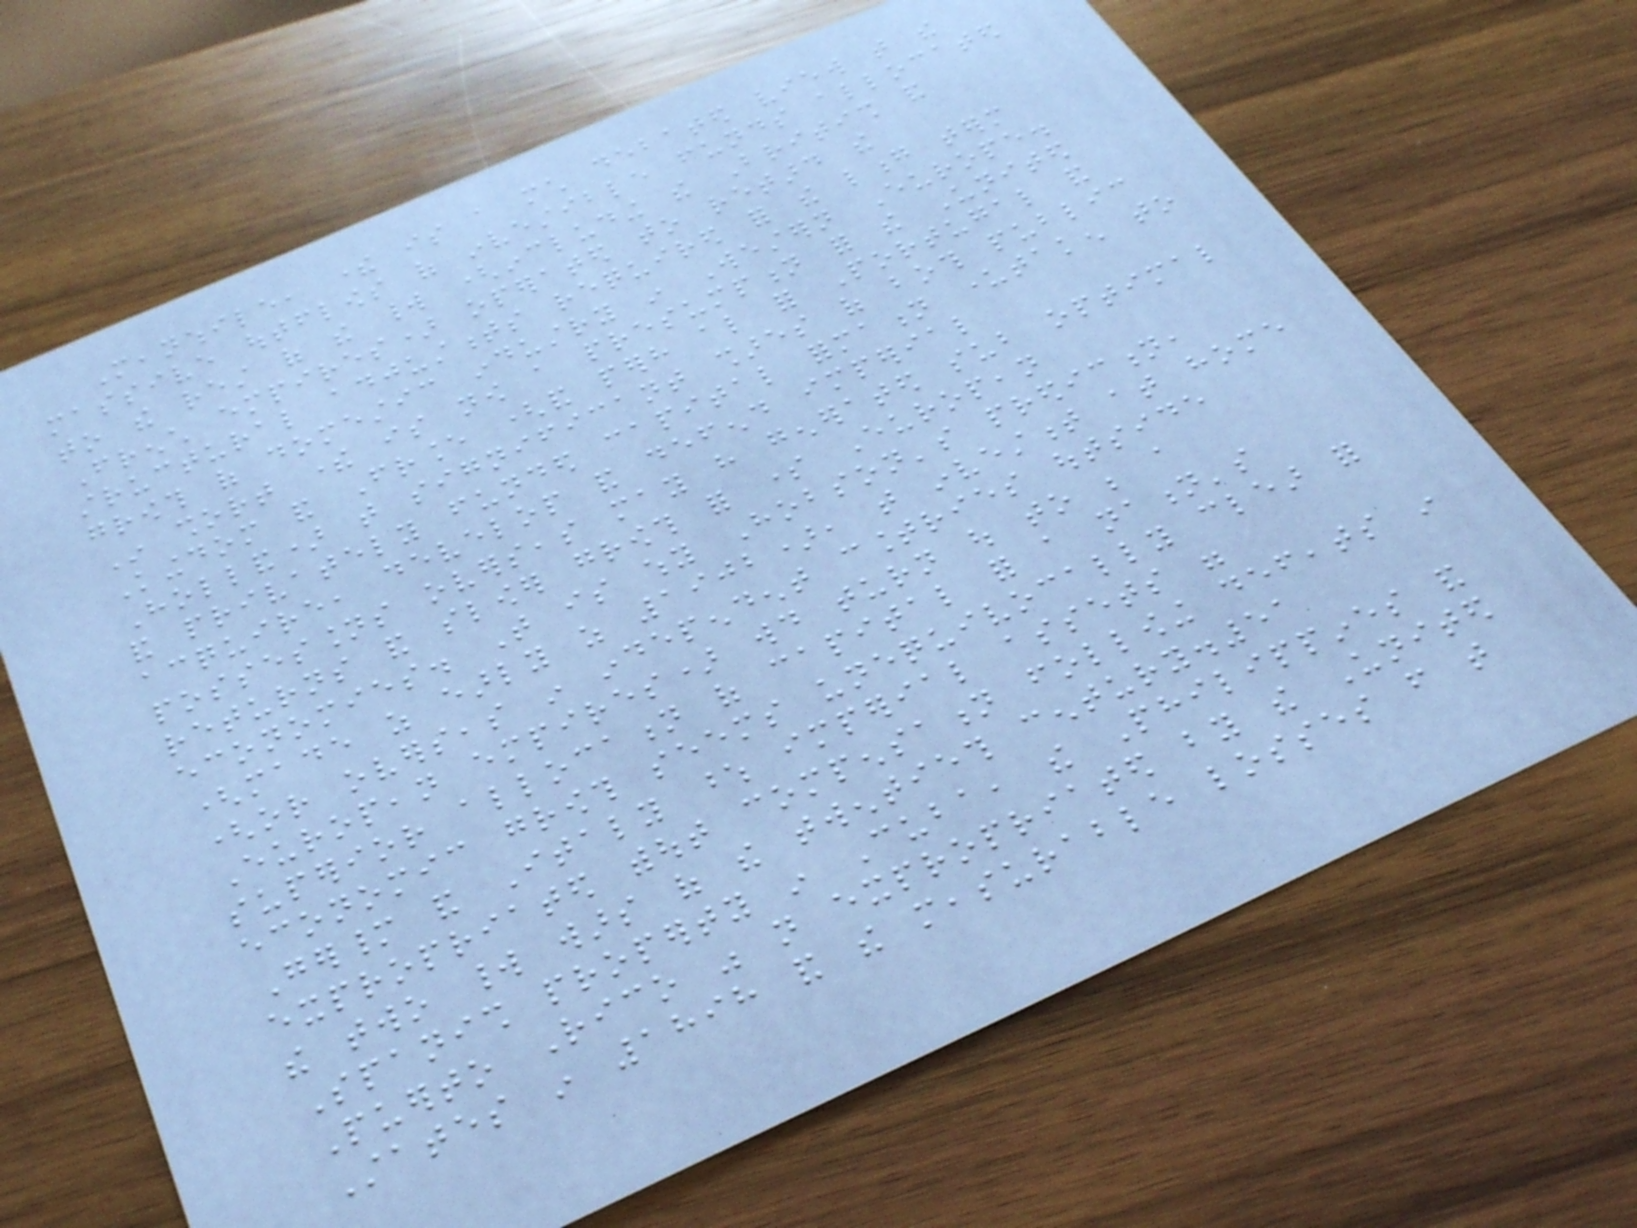Meanwhile, there is a much debated view that the
massive outflows of investible funds allocated
to the rest of the world (including the British and
French empires) operated to retard the
structural adjustments required for the long term
growth of domestic industry in Western Europe.
In short there is now a presumption for the United
Kingdom and France (and perhaps also for Portugal and
Holland) that significant shares of both public
and privately funded capital formation undertaken to
acquire, develop and defend imperial
possessions overseas may have generated sub optimal
returns and slower growth for some European
economies. That is why Hobson's prediction,
(made as early as 1902), that investment at home
(or overseas in independent countries outside
European empires) would turn out to be a
superior allocation of capital for a nation's
economic growth seems unequivocally clear for
Germany and Italy whose imperial assets were
expropriated without compensation following defeats in
the two world wars of the twentieth century.51
Spanish property in Cuba, the Philippines and
Puerto Rico was not expropriated by the United
States in 1898 and the measurable losses from that
